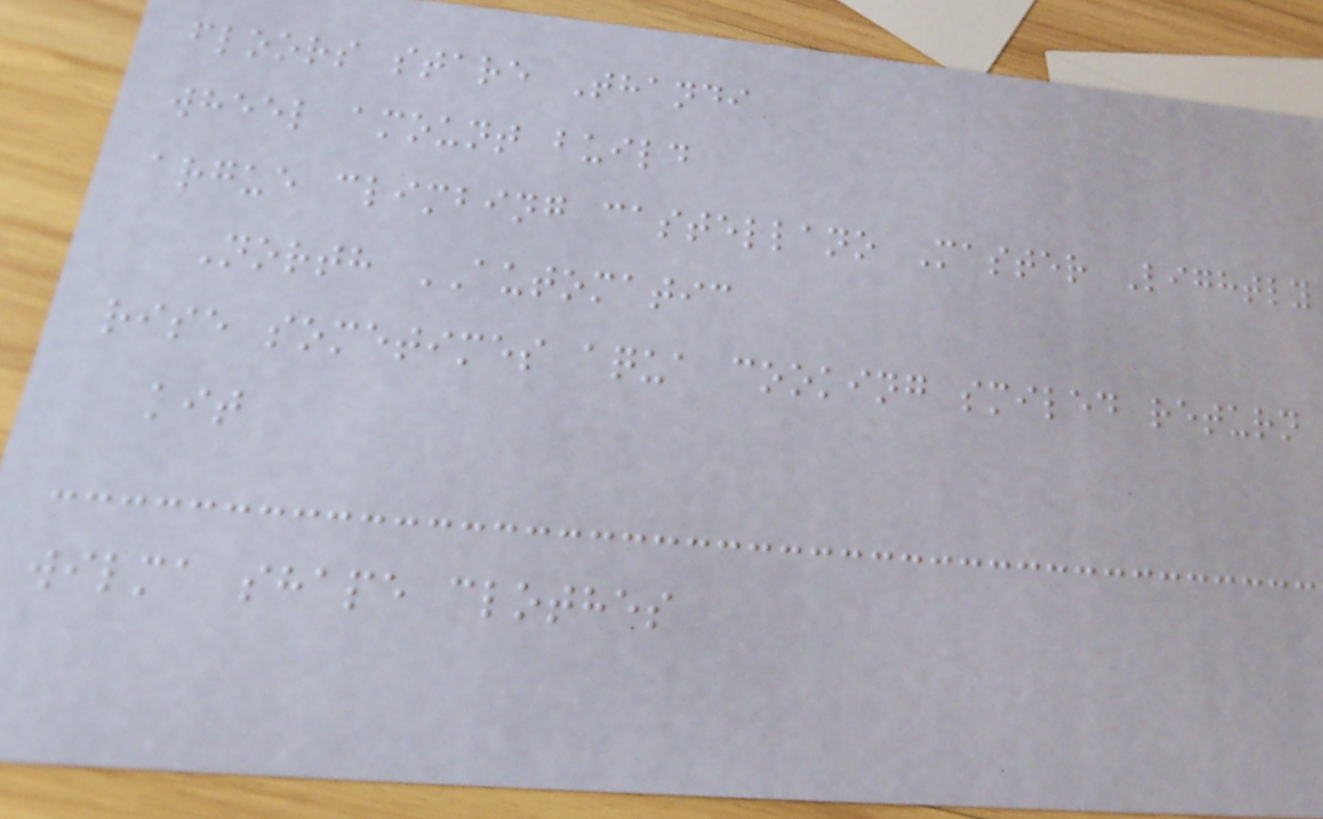floors stare Thandi
wheel amount build
argue climbing castellano Master Lightly
North AUTOMATIC
rise sometimes aqua cooking smiled return
kit
wilma shape clothes
